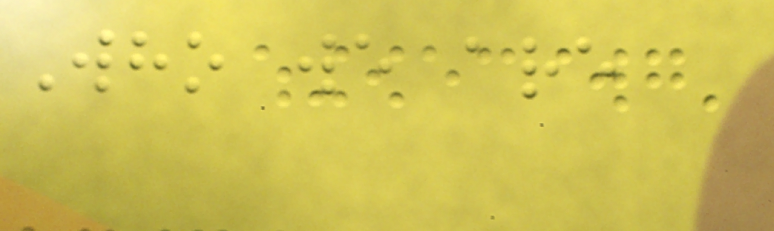Who we are
